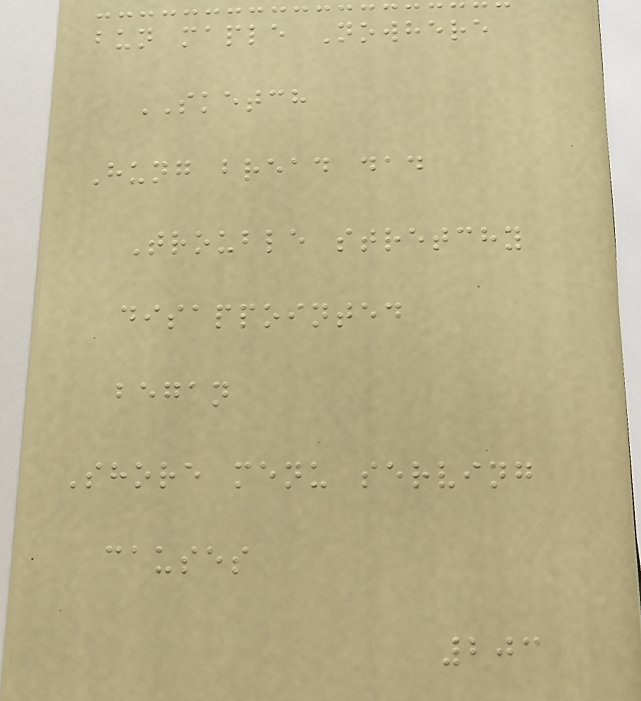bun maple Nowhere
SKETCH
Hung bread dad
Trouble stretchy
disappointed
began
Shore menu serving
causes
203
